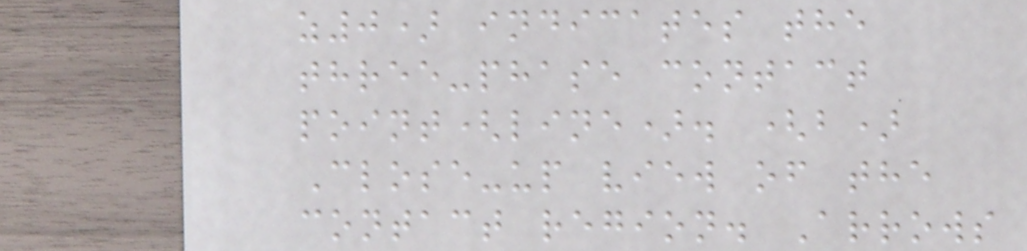z0) indicates the
three-phase contact
point(line). (b)
Close-up view of the
contact region. Arrows
